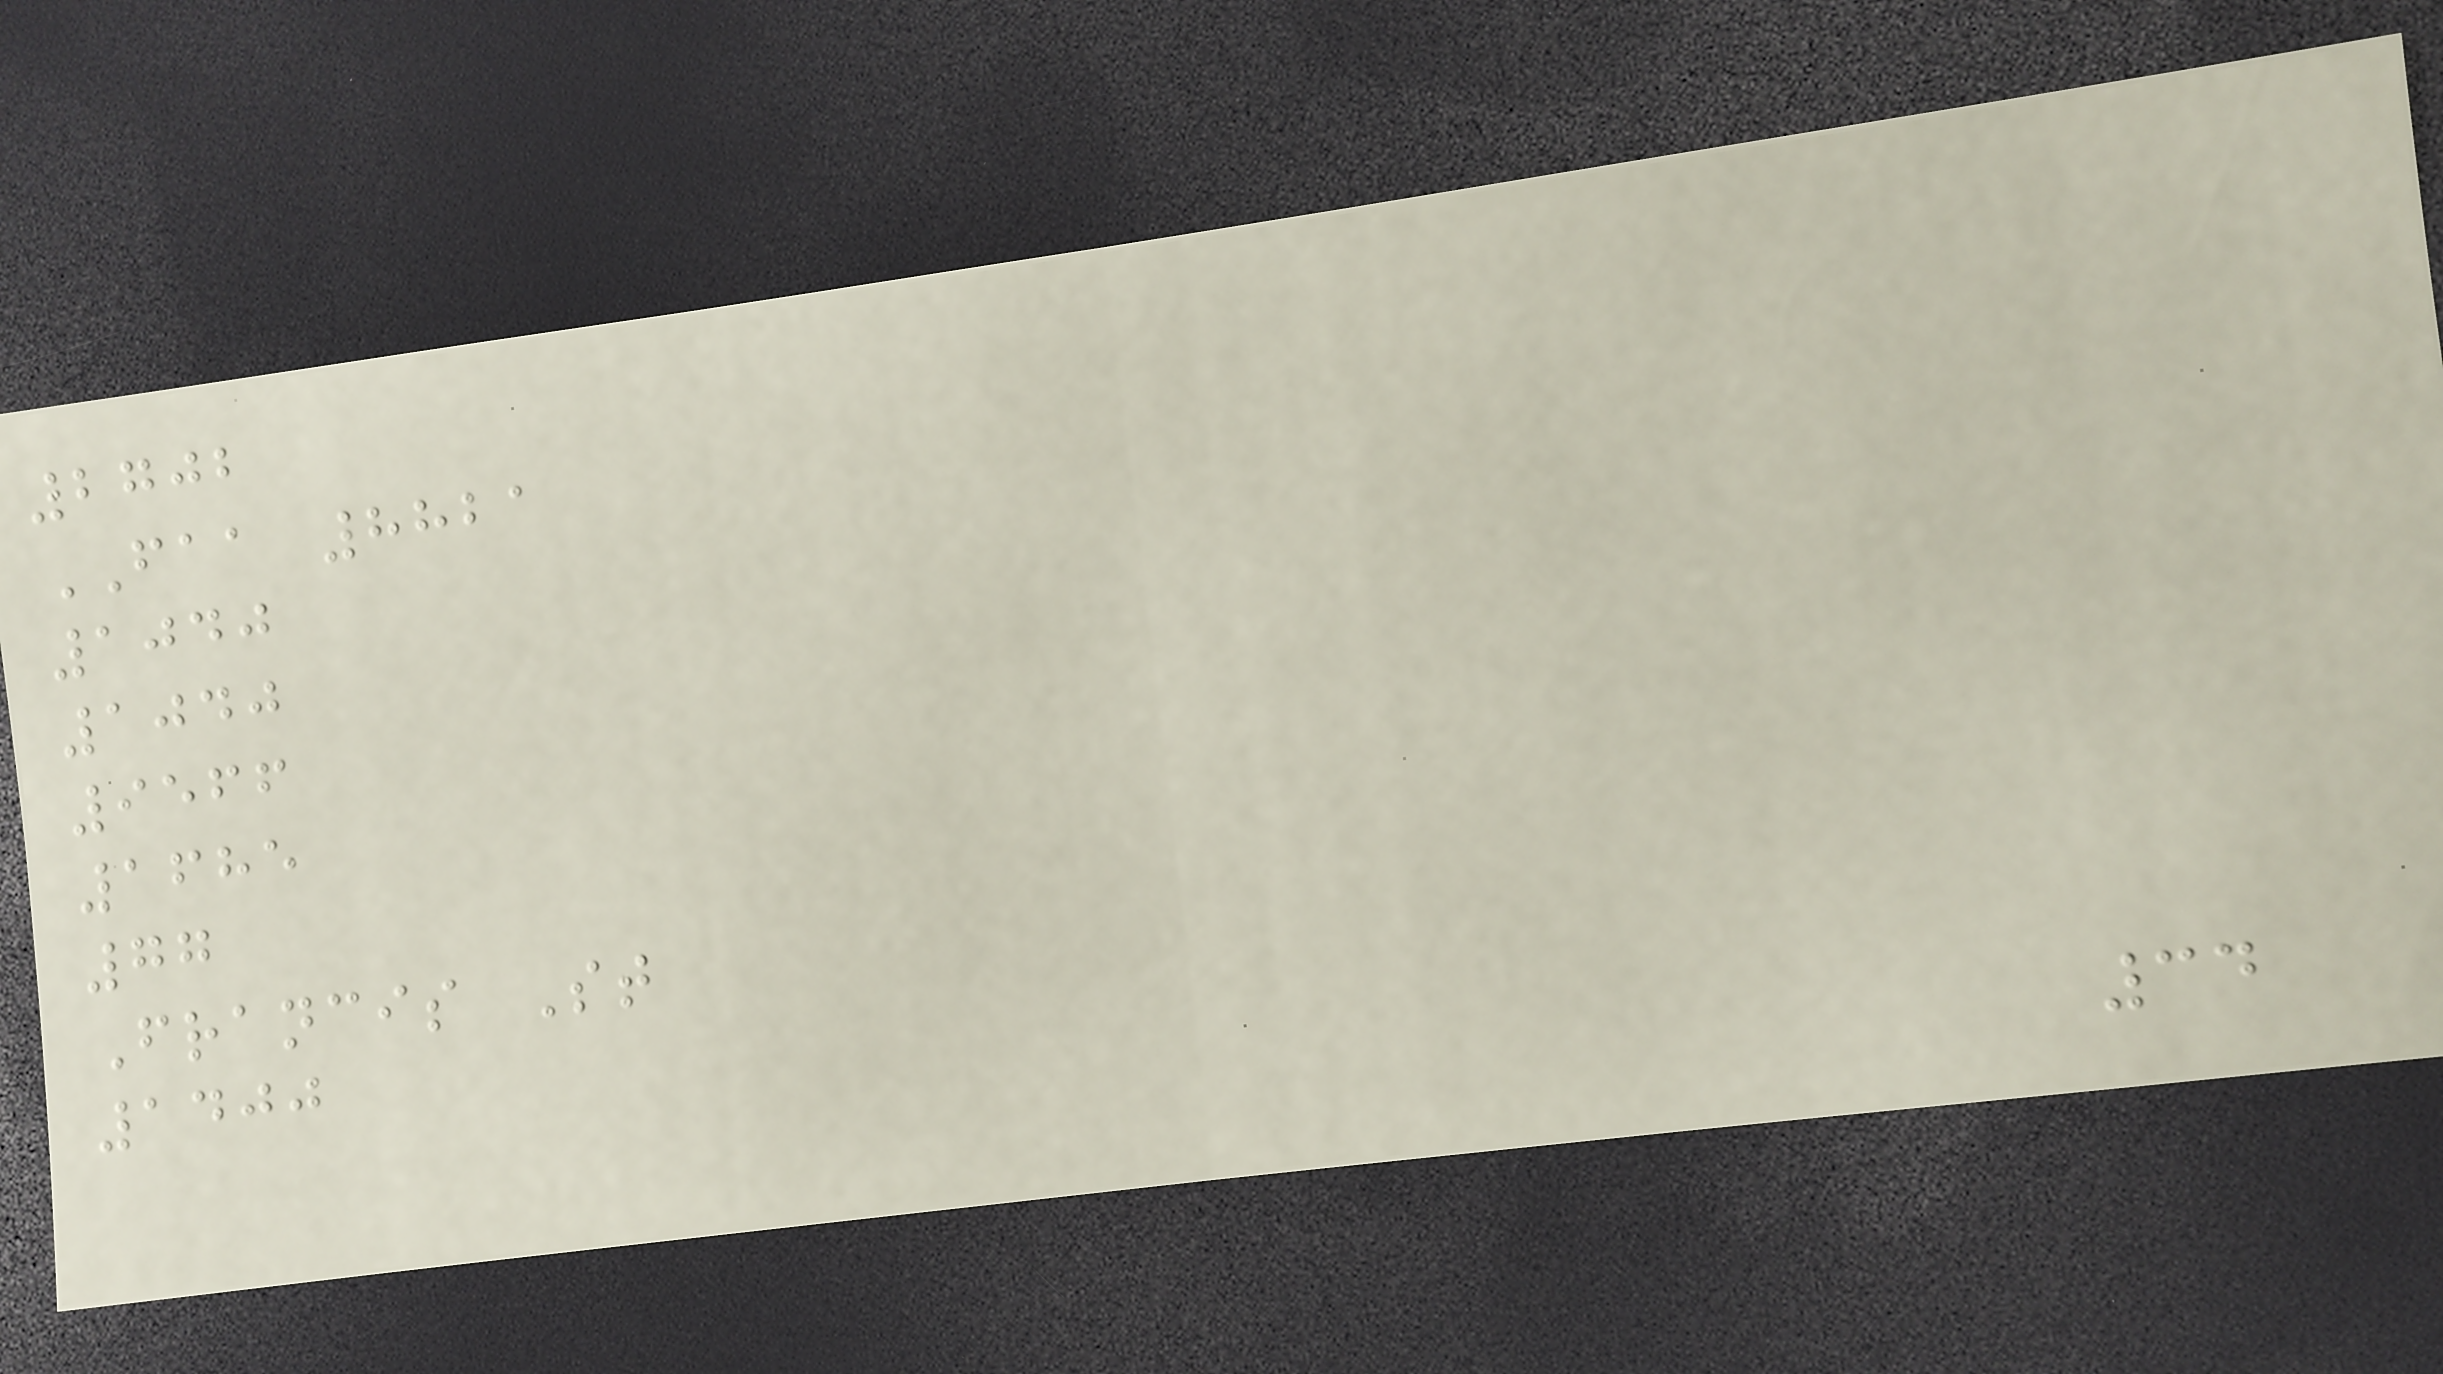2702
FAA 8821
1040
1040
9566
1685
77
Francis St
1400
34
